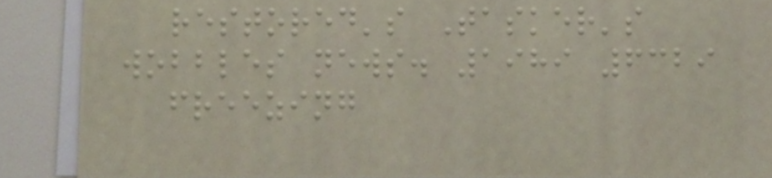restored's Tasker's
wobbles news. 1989 6329
freezing
